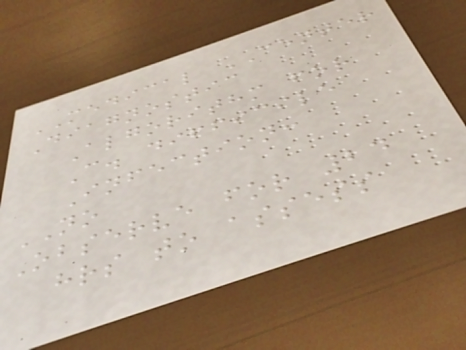MEDICAL CENTER
Diagnostic
Algorithm for
C. difficile
Infection:
NO
Observe for 24
hrs to assess
